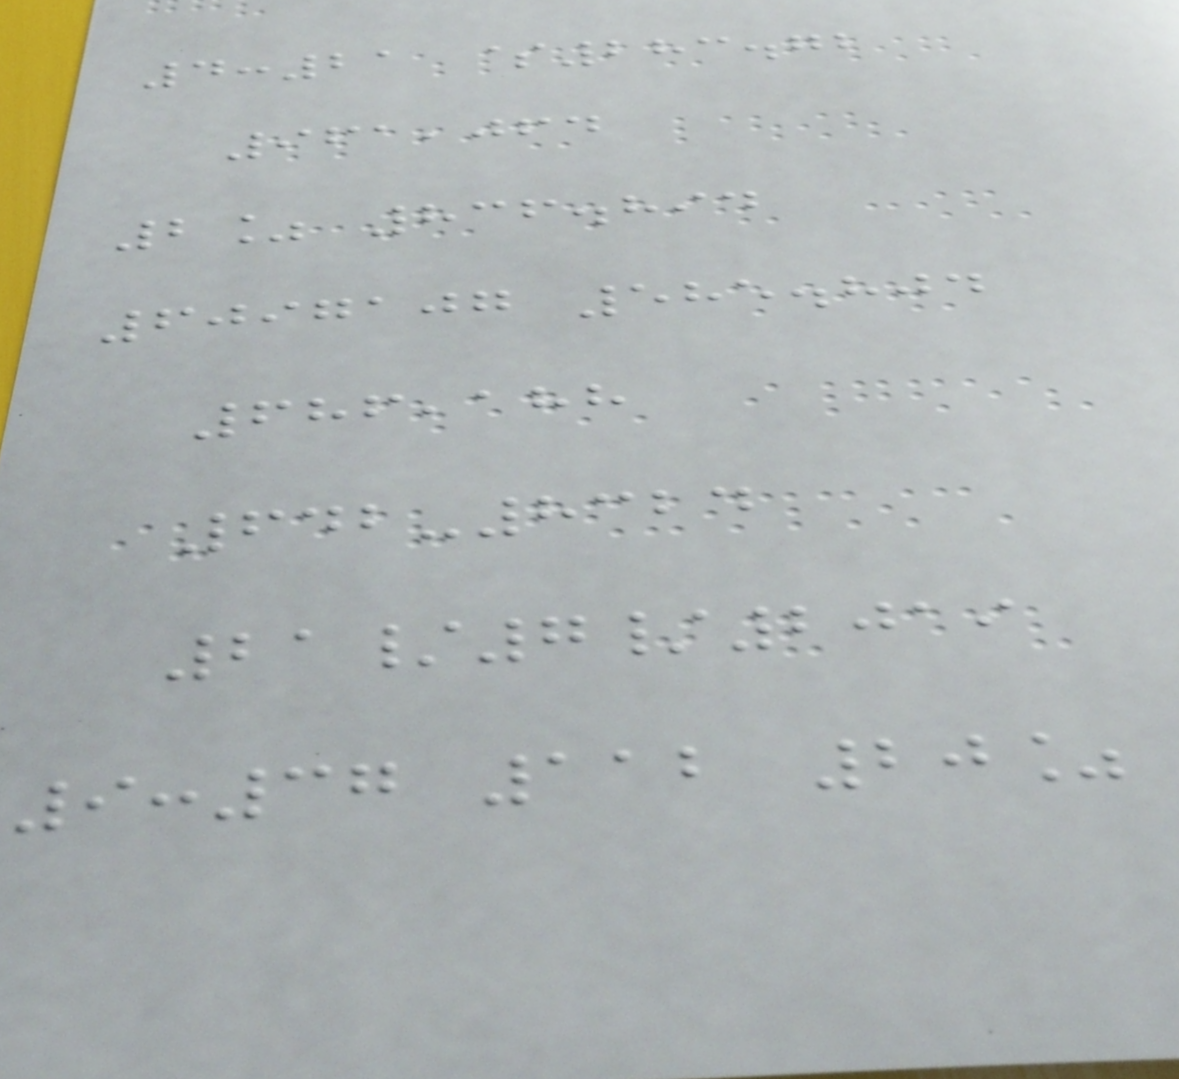4:21 $283.72
961,064
2% 836.894
6097107 585.804
686,188
642-8324
21/7/2019
9:37 112 20%
